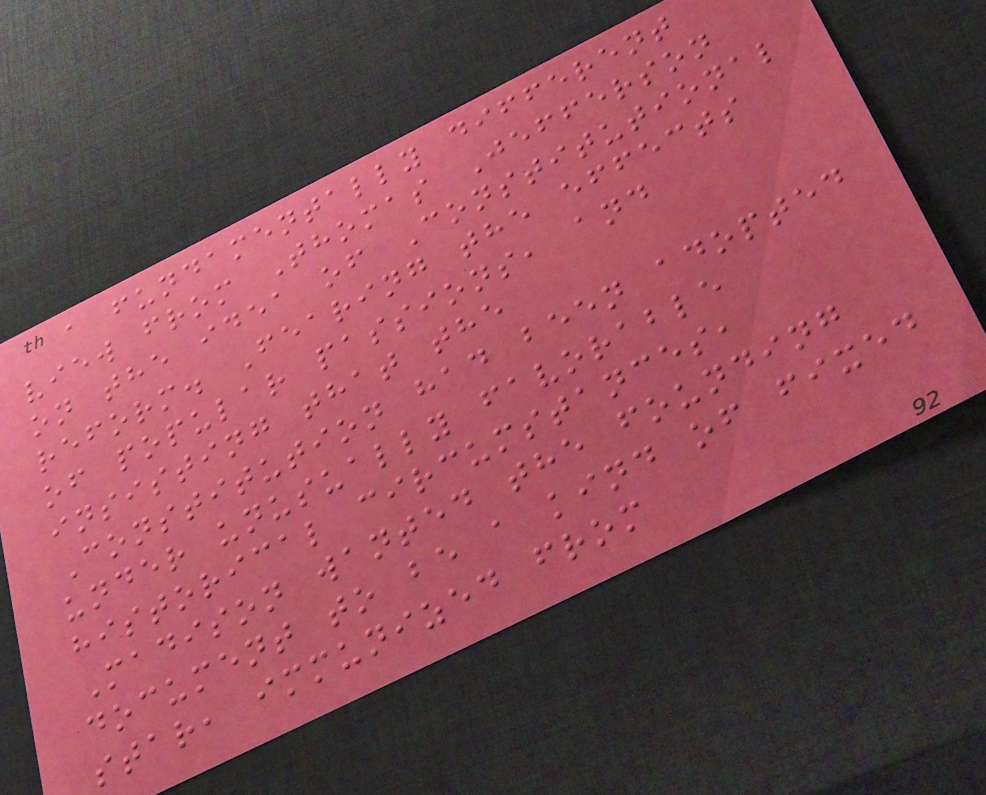a fundamentally different
view from Thomas Jefferson
on the idea of Constitutional
reform. Fearing the effects
of popular passions, and
insisting that the
Constitution had been adopted
under unusually favorable
historical circumstances,
Madison wanted the founding
document to be a kind of fixed
star, immunized from
